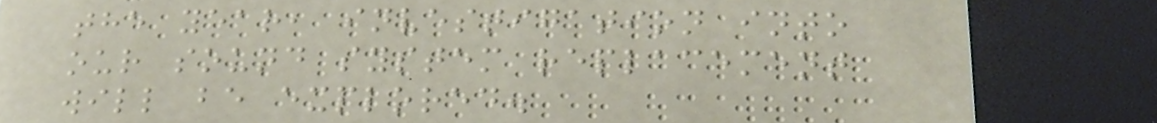the year, investigation into
our sound system replacement
will be explored.
